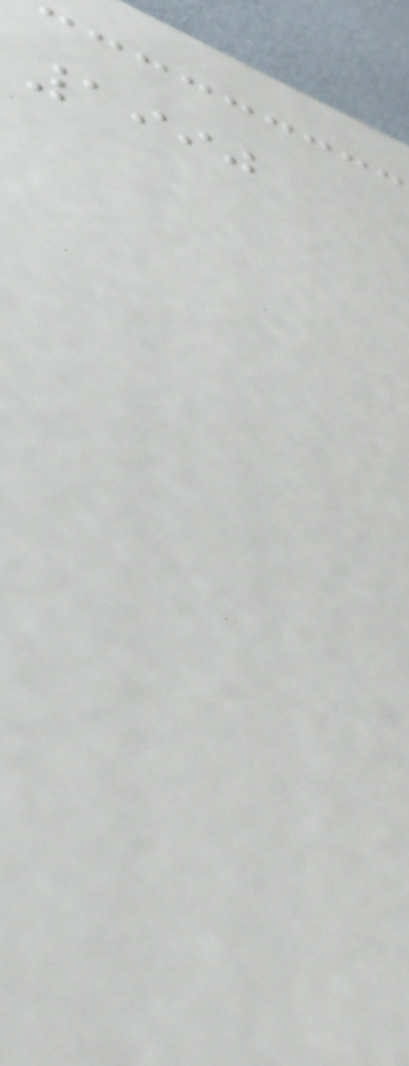1990
